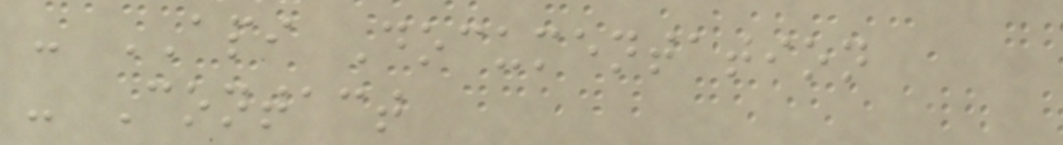- API Documentation
- Contact
